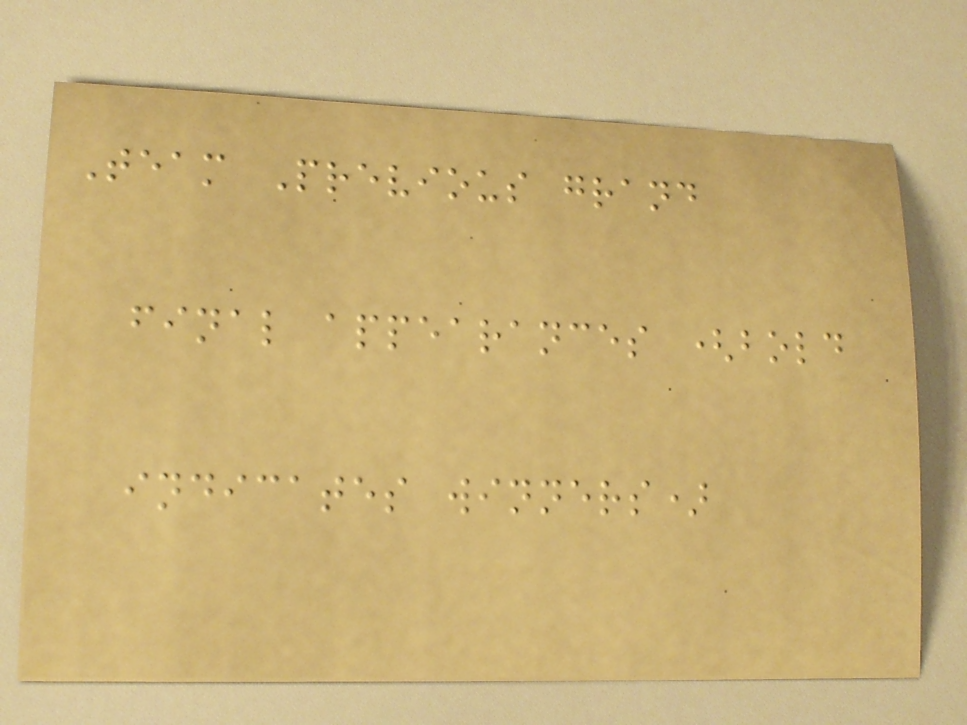Team Previous grand
final appearances (bold
indicates winners)
